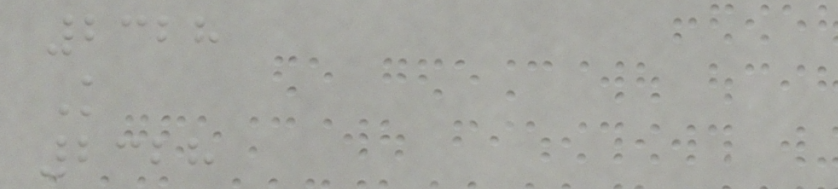2328
K
2328
